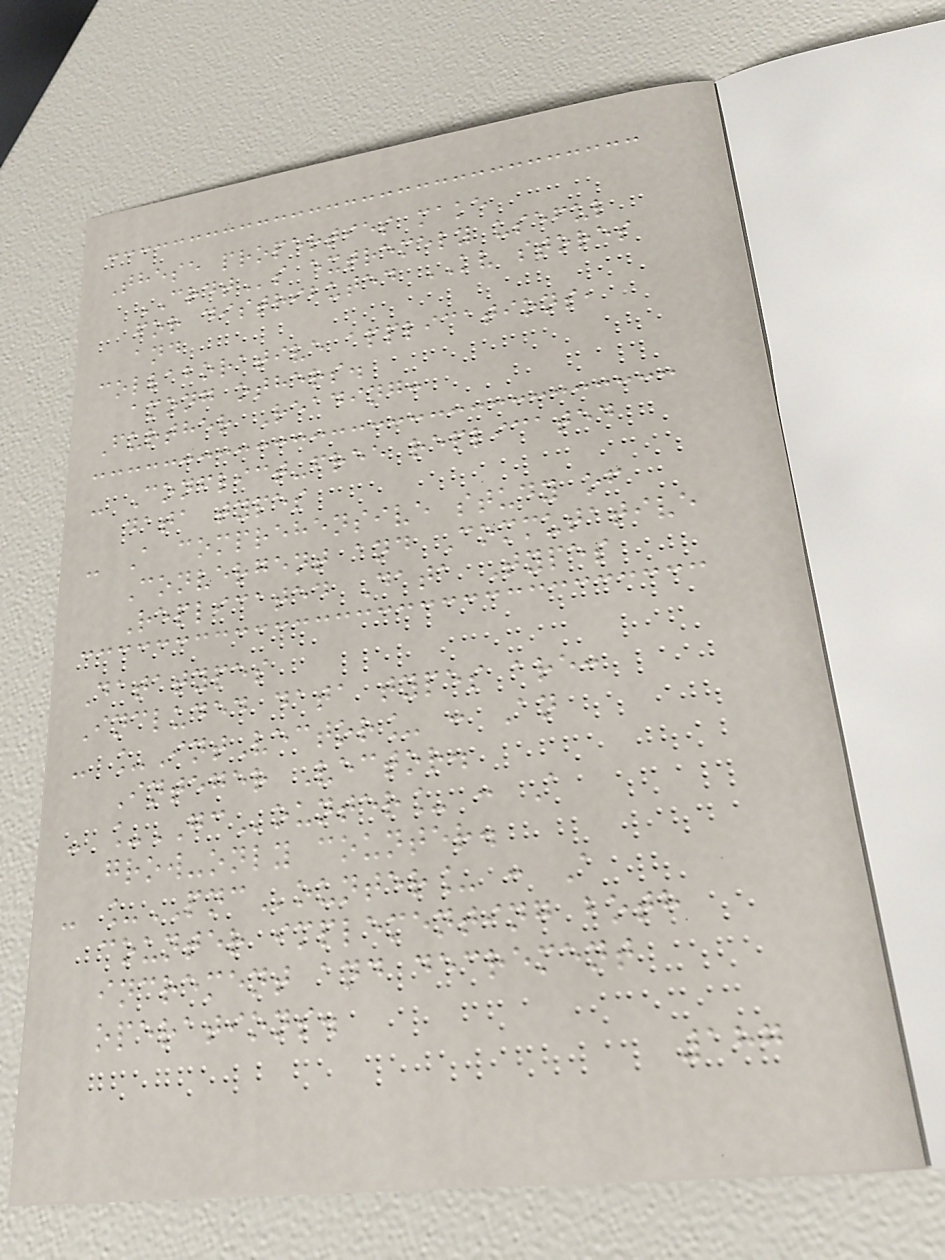These properties make
CRDTs extremely useful
for distributed KV stores
and
collaborative applications,
among others.
Further Reading:
- Conflict-free replicated
data types
- A comprehensive study of
Convergent and Commutative
Replicated Data Types
Datatypes
Included data types are:
- _IntVector_ : An
Integer Vector.
- _GCounter_ : A
grow-only counter.
- _PNCounter_ : A
counter implementing both
increment and decrement
operations.
187
